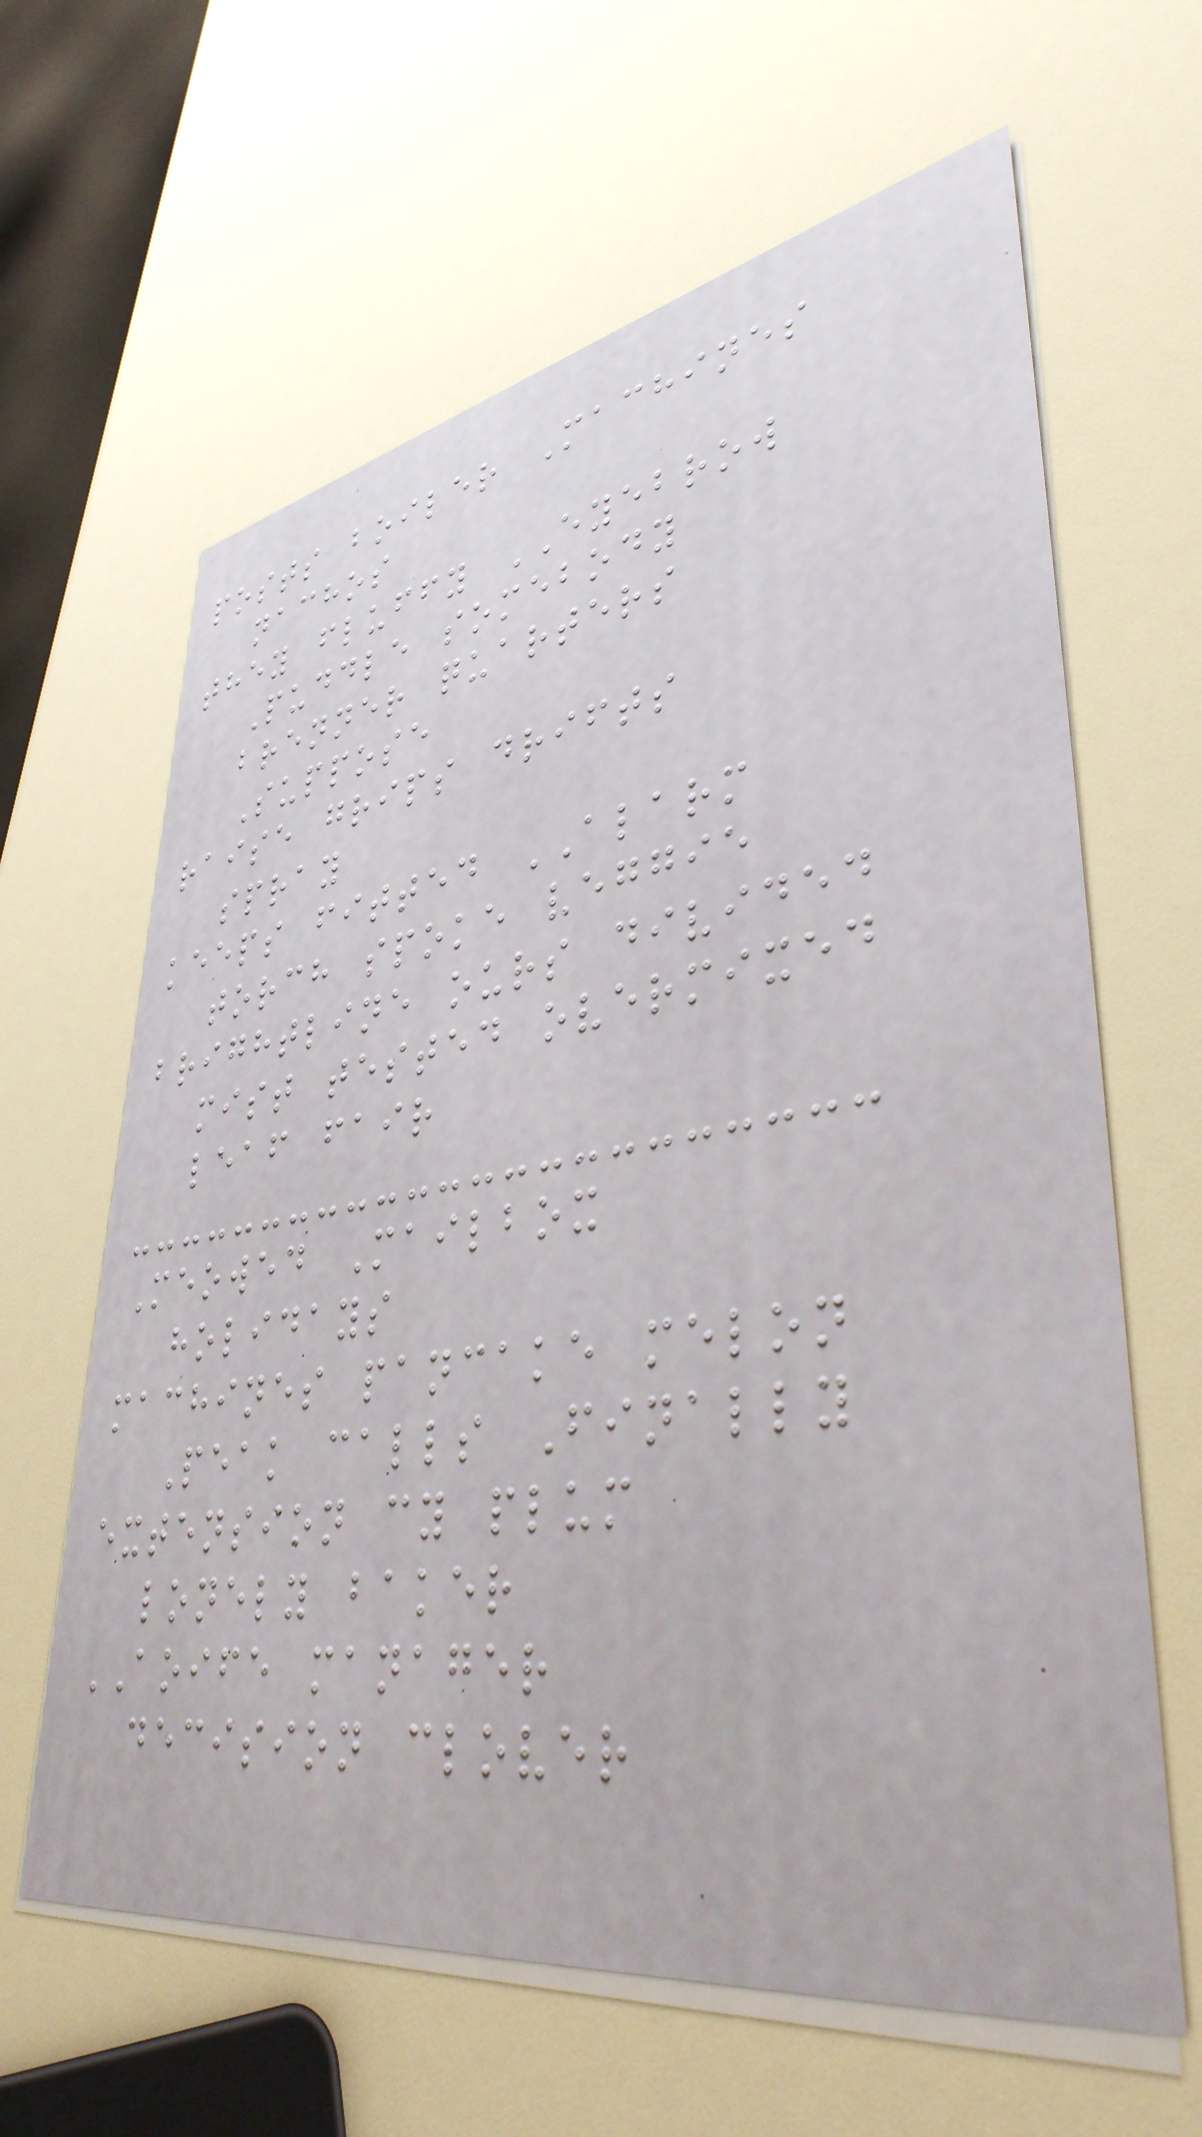posts boiler Machines
nachos
they fluffy EYEBROW
Puddle somebody
brenner quarters
Suppose
raise grips drifts
spray
keeps fitted ALARM
torch spoke veggie
brightline ours divided
mist tested overmixed
leaf fair
Meowed Mailbox
holidays
machines pancake melon
Peak calls Finally
extension cy plum
lonely baker
AOIFE manager
decision clover
